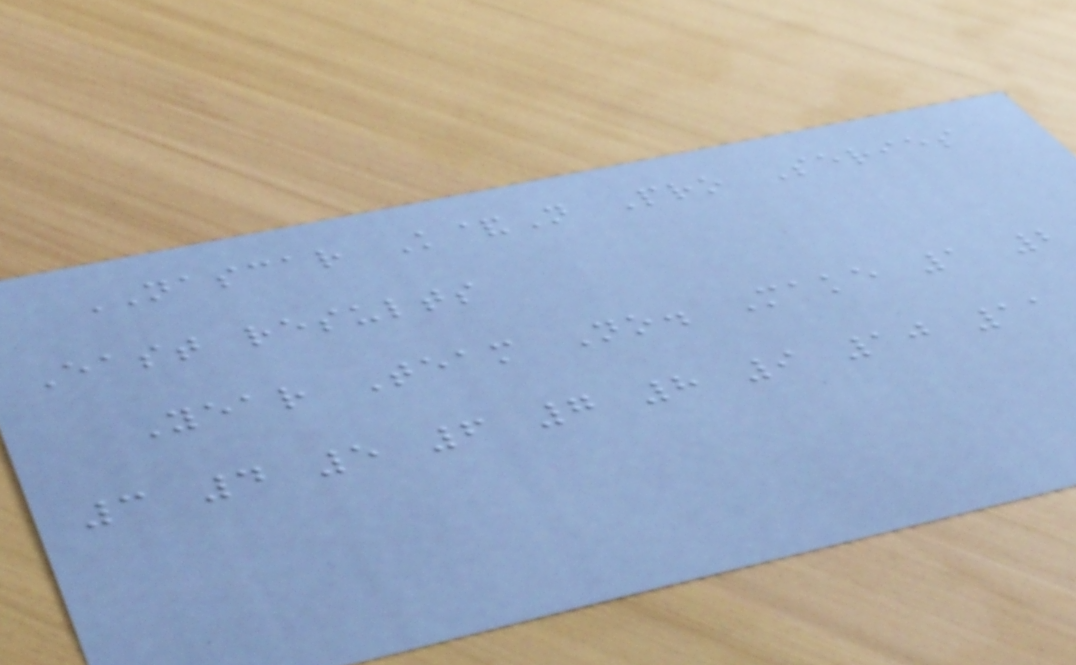NASCAR K&N Pro Series
East results
Year Team No. Make 1 2
3 4 5 6 7 8 9 10 11
